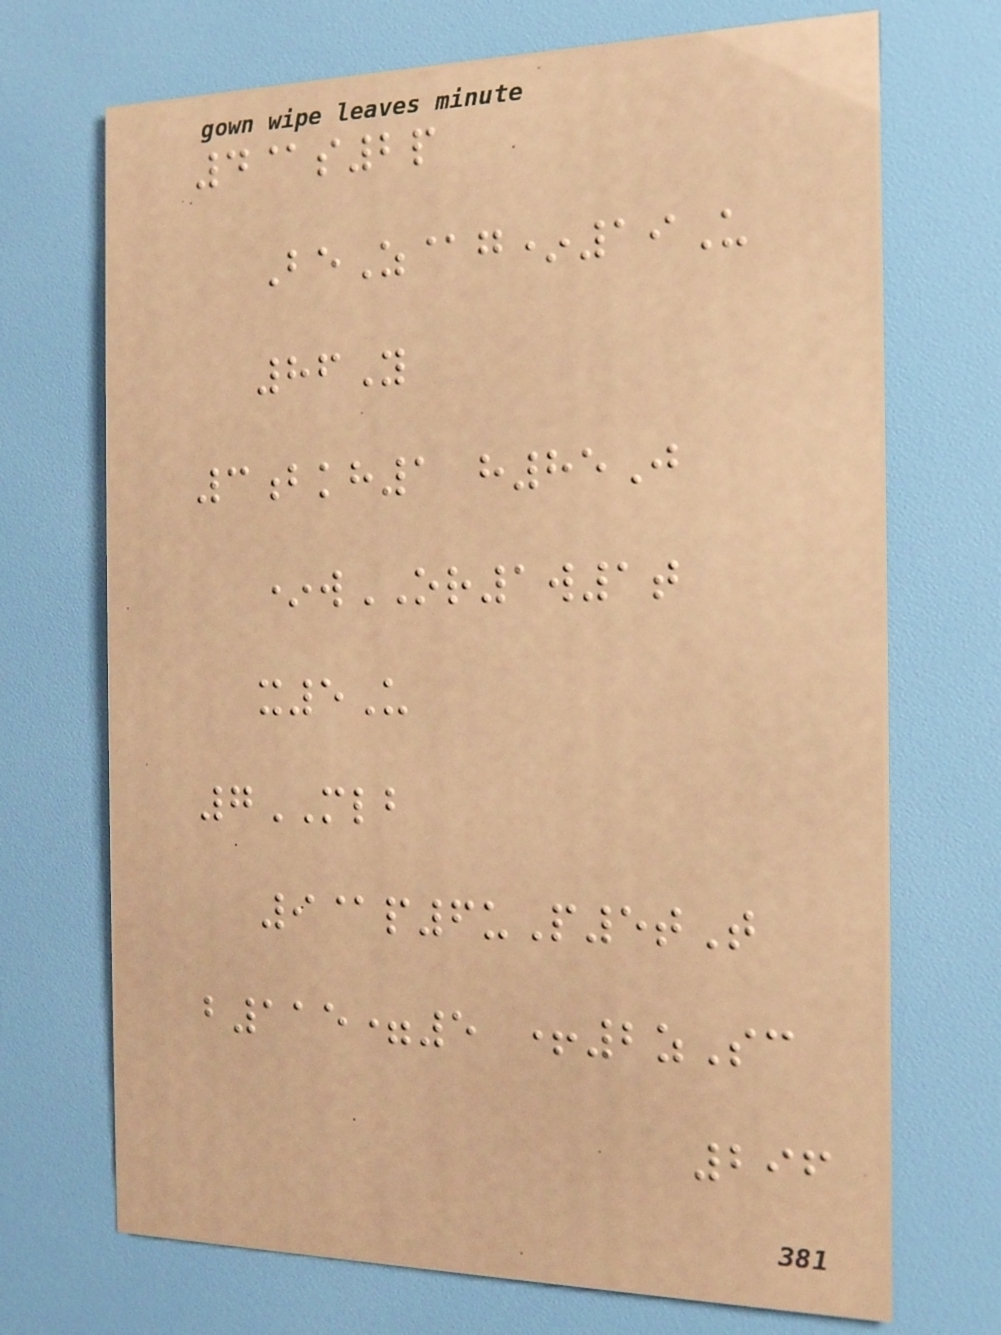4@s2p
BeZ@g*19U
86Y
3bkh1 h85J
*wOR1w1t
x5U
7MLB
9@p6uP5tT
b115=5 +2zSc
296
